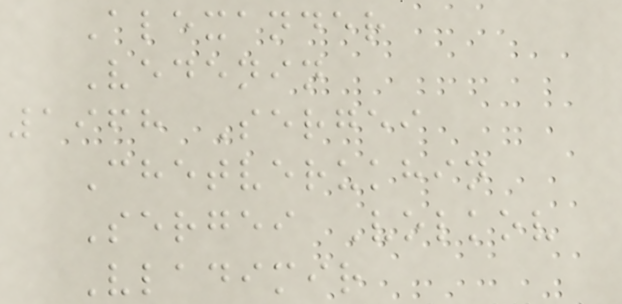Alexander
Vedenin
1968 Sergei
Chetverukhin
Sergei Volkov
Vladimir
